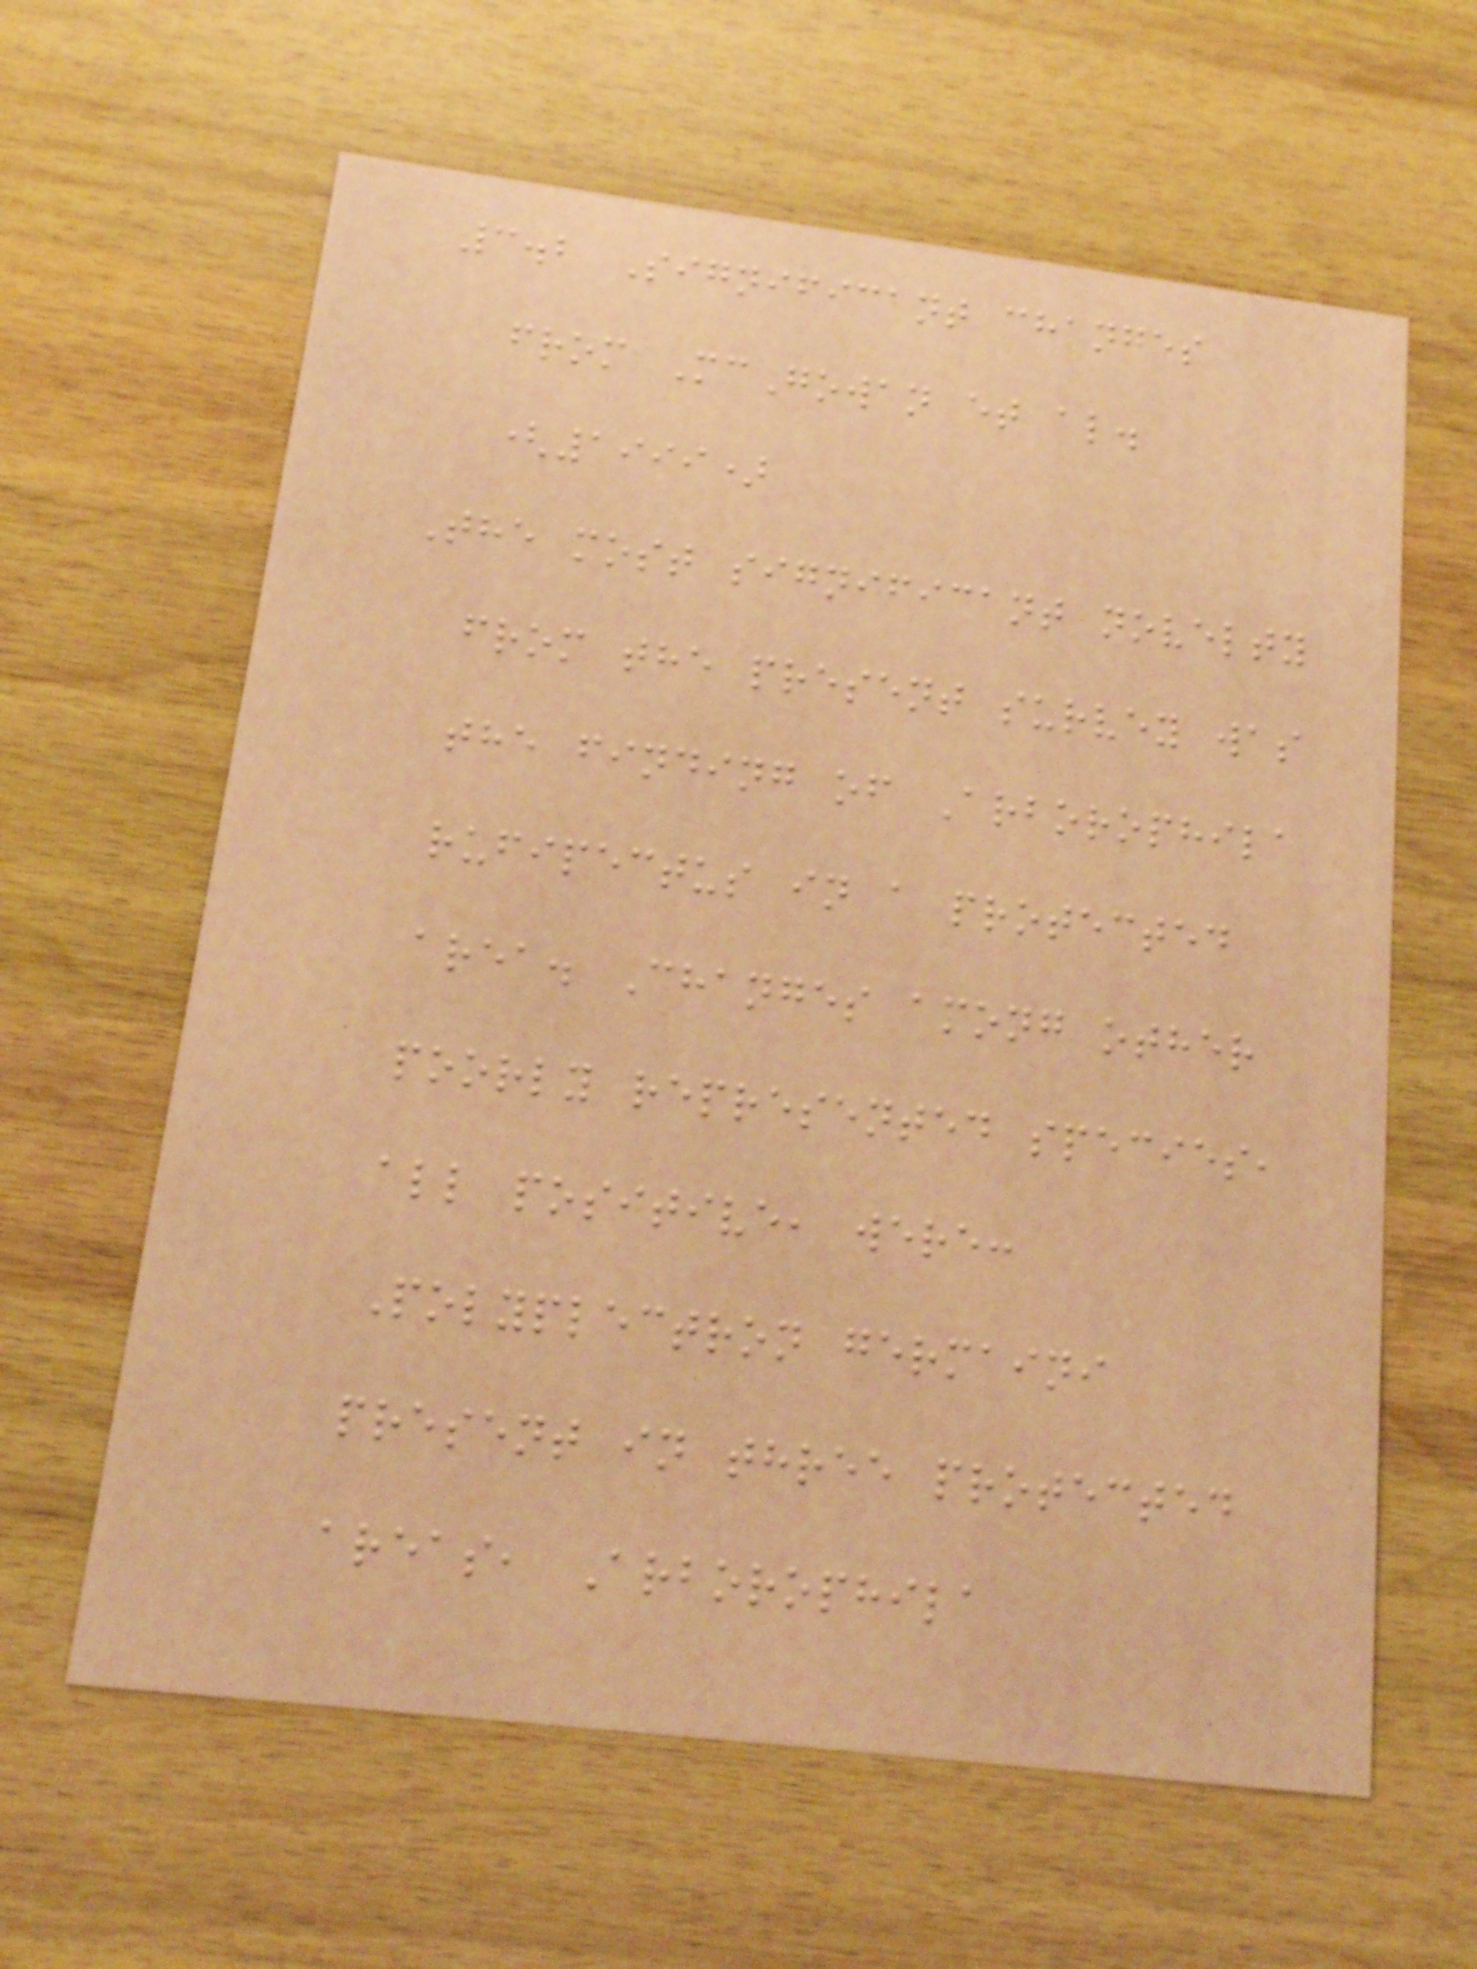3.2 Significant changes
from McGowan et al.
(1999)
The most significant novelty
from the present survey was
the finding of Arborophila
rufipectus in a protected
area. Changes among other
poorly represented species,
all positive, were:
Polyplectron germaini
present in three protected
areas, Arborophila
